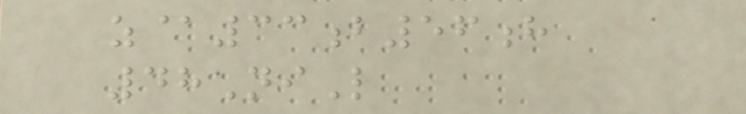z@33b56h
48NiL
